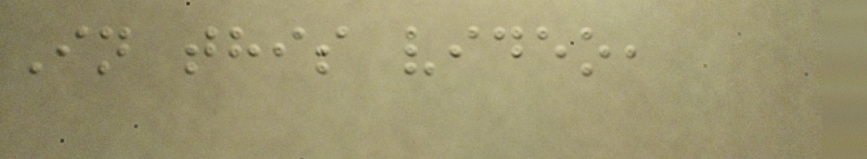In this video,
